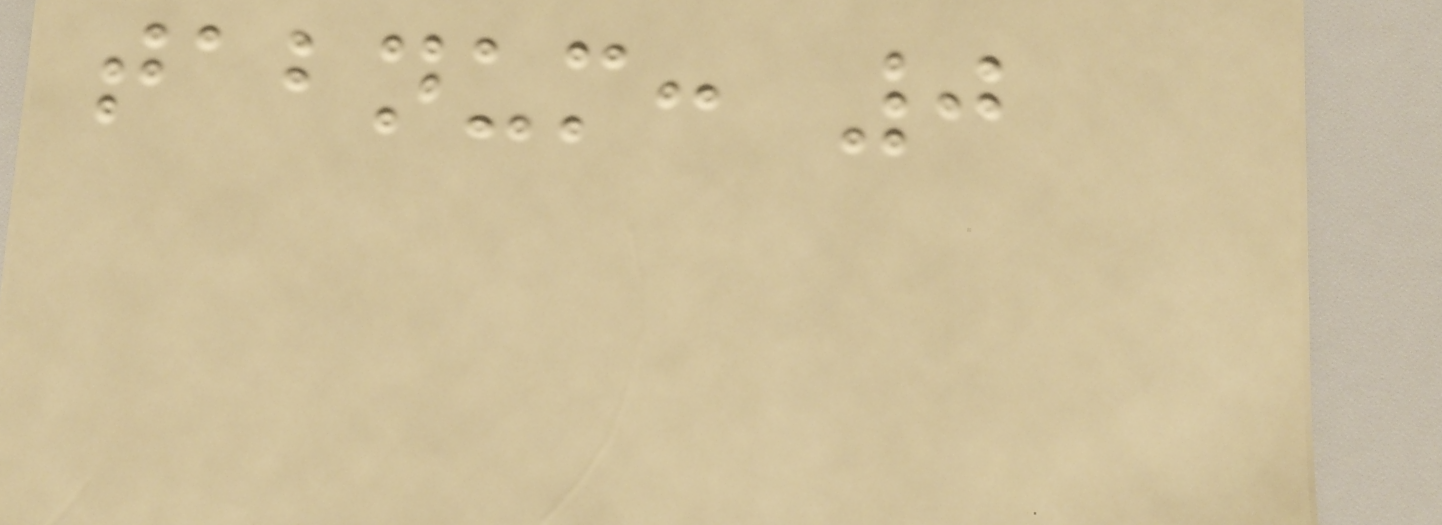tabnum: 0
